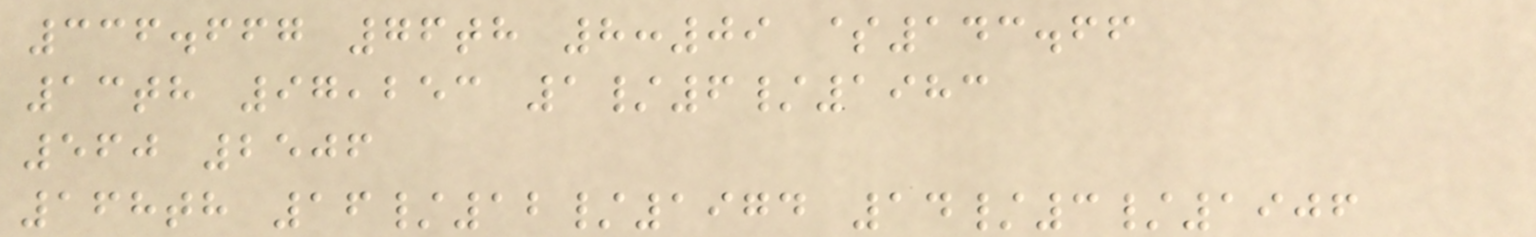336.667 76th 8:09 $143.66
13th 97,253 1/6/1983
560 2506
168th 16/12/1974 14/3/1906
